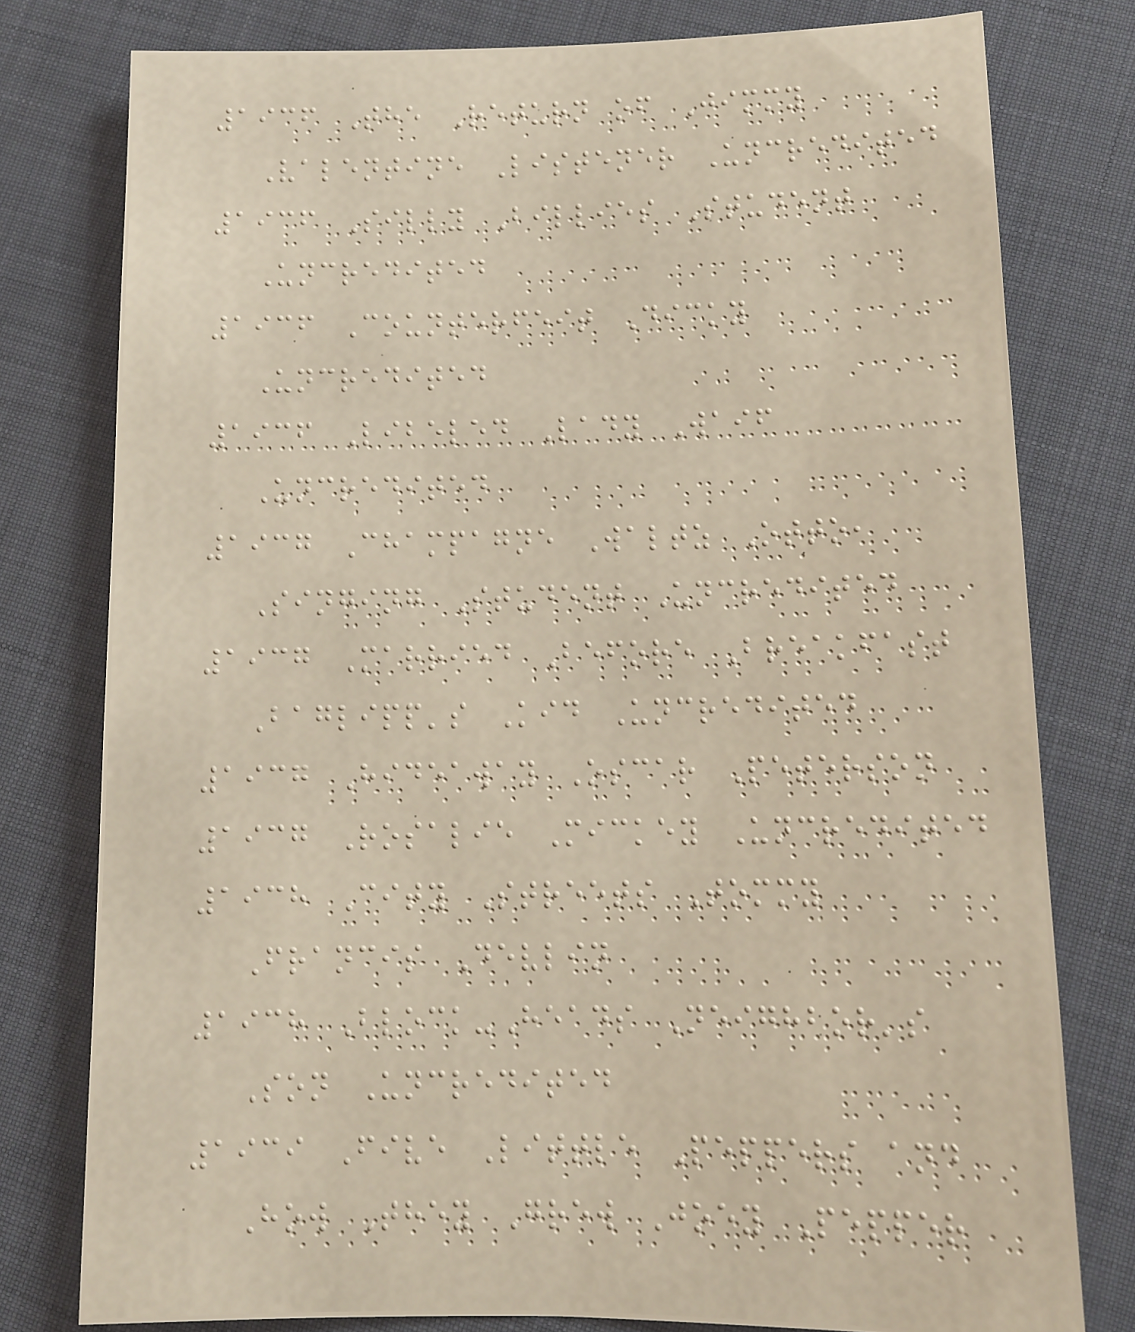1936 The Return of Jimmy
Valentine Listener Uncredited
1936 Silly Billies Student
Uncredited
1936 Counterfeit Dicky
Uncredited
1936 Libeled Lady Waif
Uncredited
1937 Champagne Waltz Otto,
Singing Student Uncredited
1937 Married Before Breakfast
Baglipp's Kid Uncredited
1937 Hideaway Oscar Peterson
1937 Rosalie Mickey Uncredited
1938 City Streets Tommy
Francis Devlin
1938 Block-Heads Neighbor's
Son Uncredited
1939 Five Little Peppers and
How They Grew Joey Pepper
